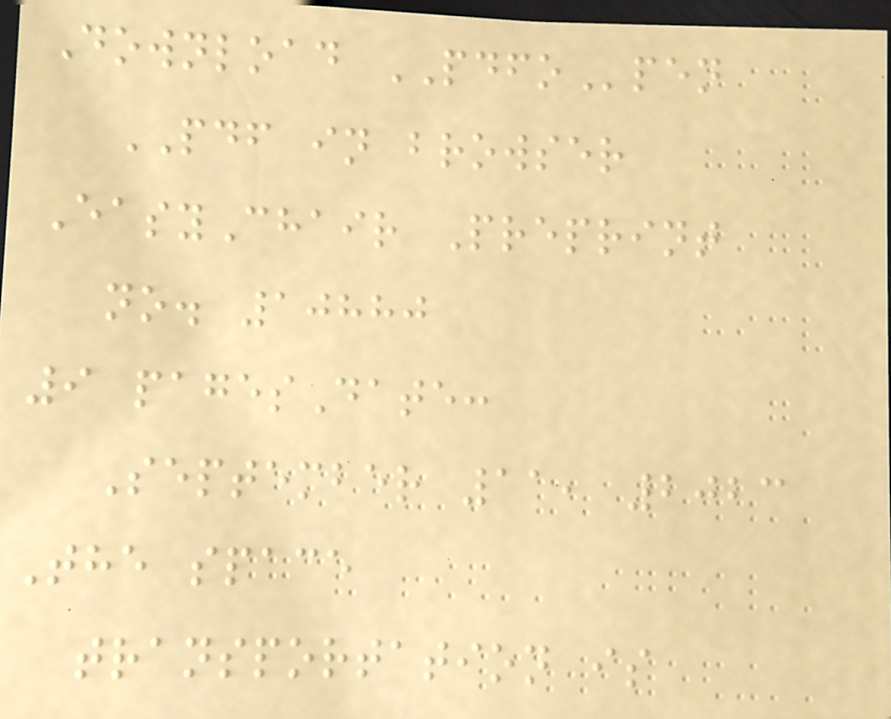Download PDFOpen
PDF in browser
EasyChair Preprint
no. 10880
9 pagesDate:
September 11, 2023
The space
transportation is
